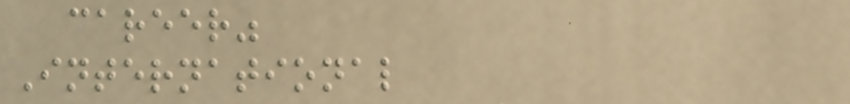career"
International
